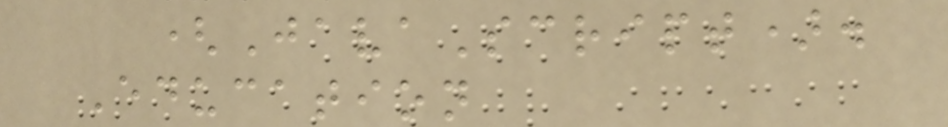(JavaScript).
Education
